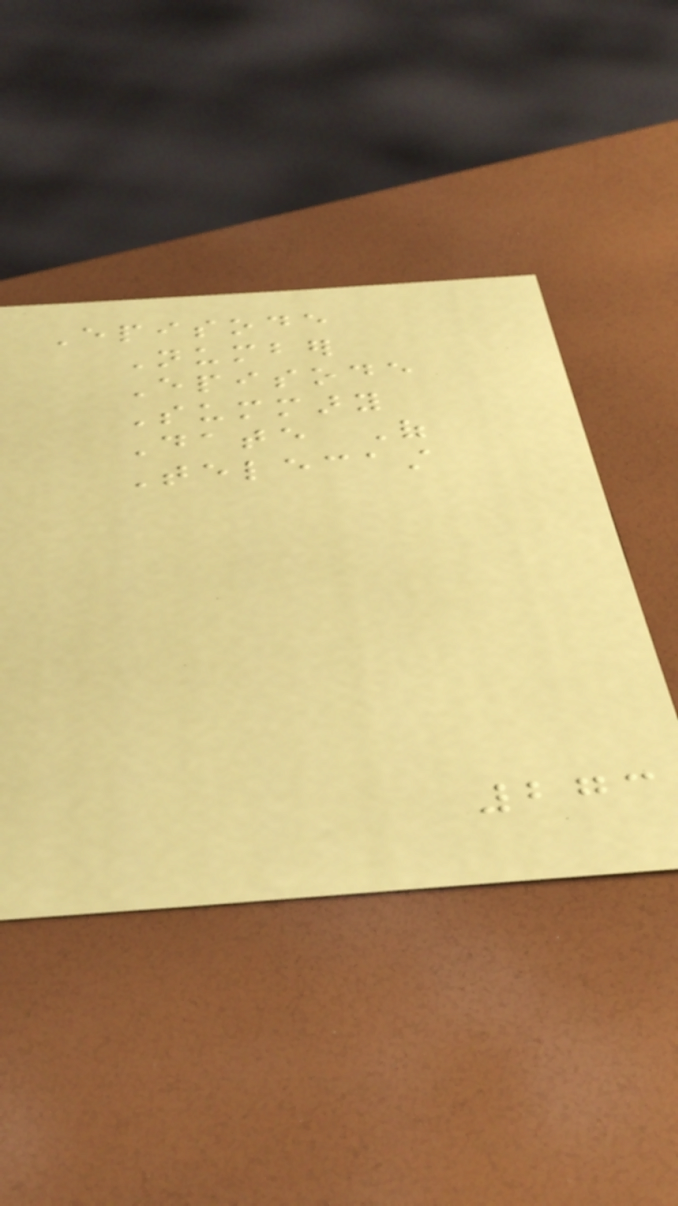Episode
Number
Episode
Summary
Date Of
Telecast
273
